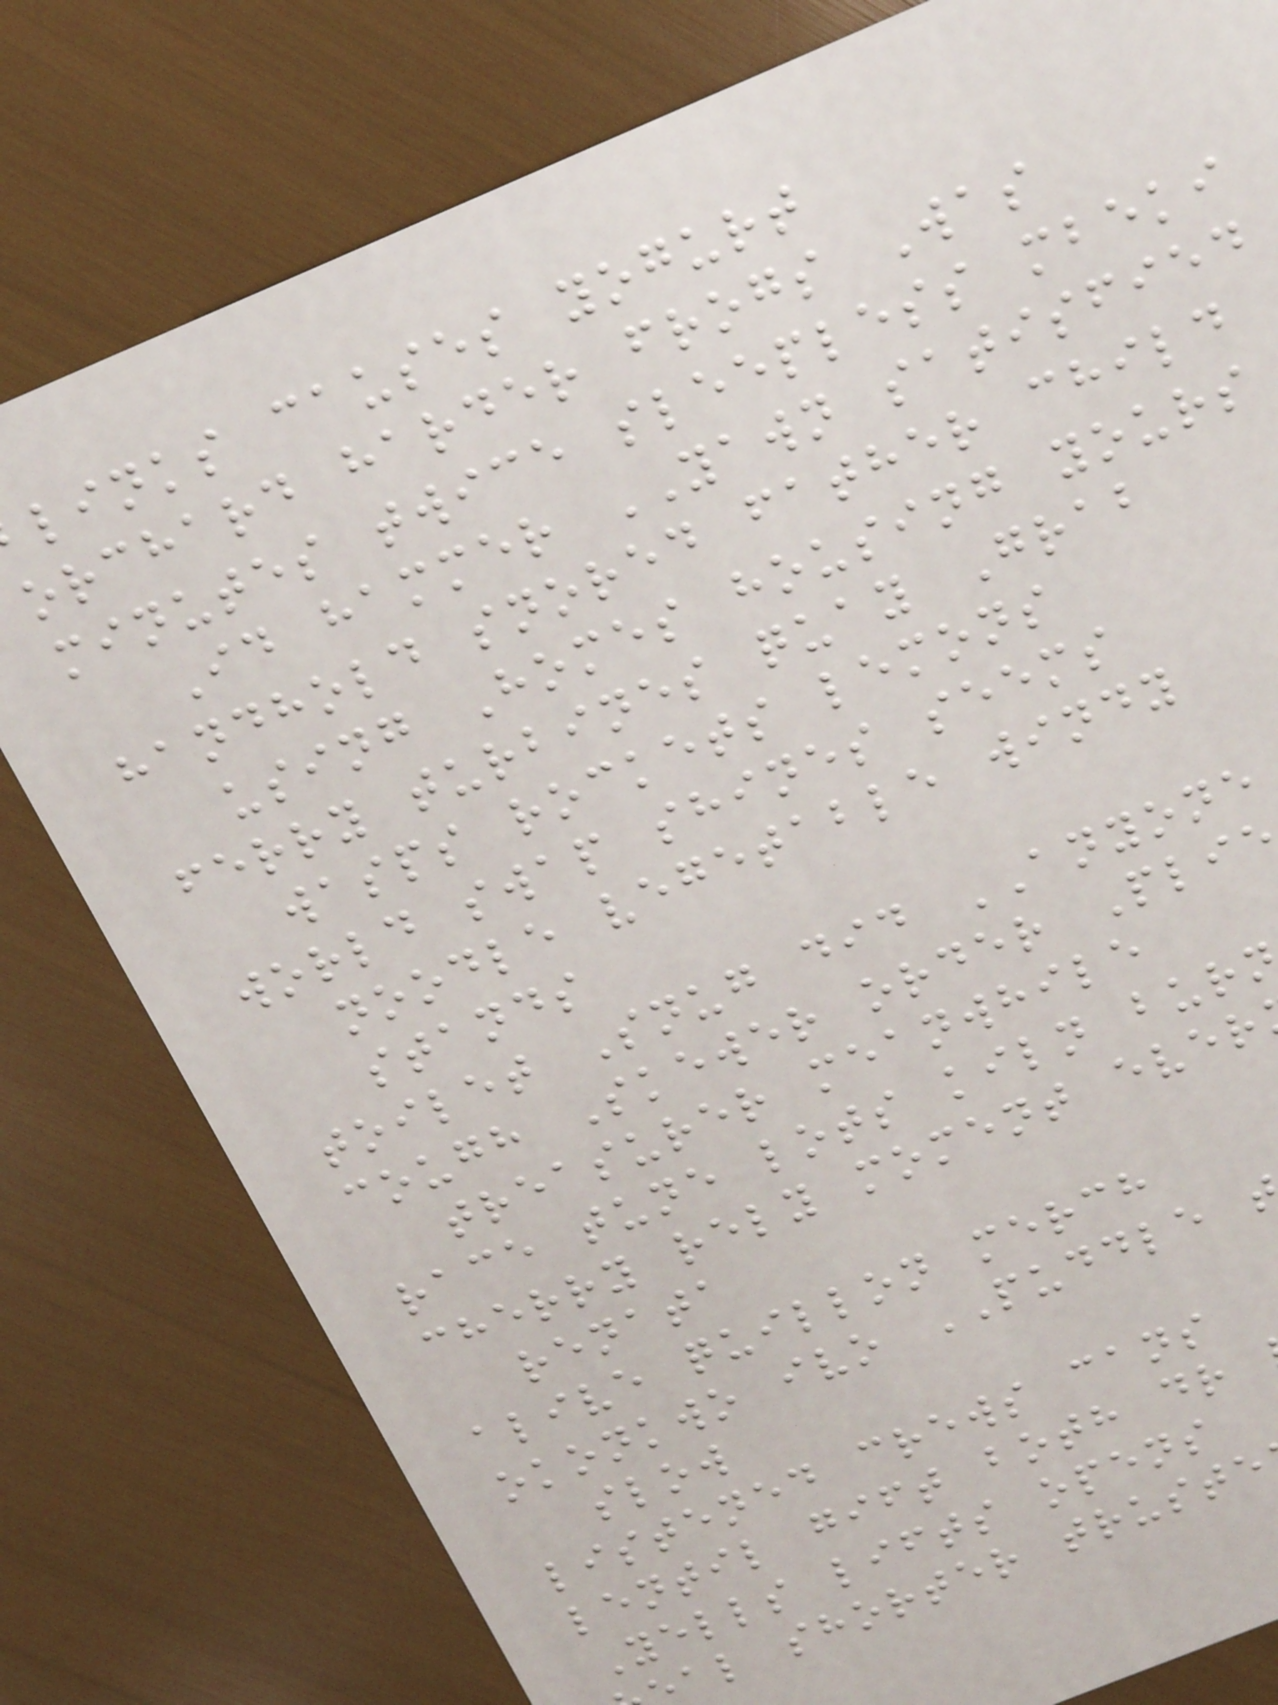links causes yogurt
orchard harder frogs Was
minutes twice sleepless mbeki
Id hammer YAWN satisfied
handhold snored father child
using Homes housing yours
ferry turbines quay Grab
wasps rockets lemons
world swap shines seems
noodle vegetable windy
stands
toilet Snug did ANYONE
cough Skewer order Plie
treasurer meanwhile
race tune lots kiln bur
cherry rely moment ever
renata
alive quillon merch
okonkwo ivo PUDDLE
slow
listened crews cans
lentil gift both dr
Yells lifts opens
al shorter truste
